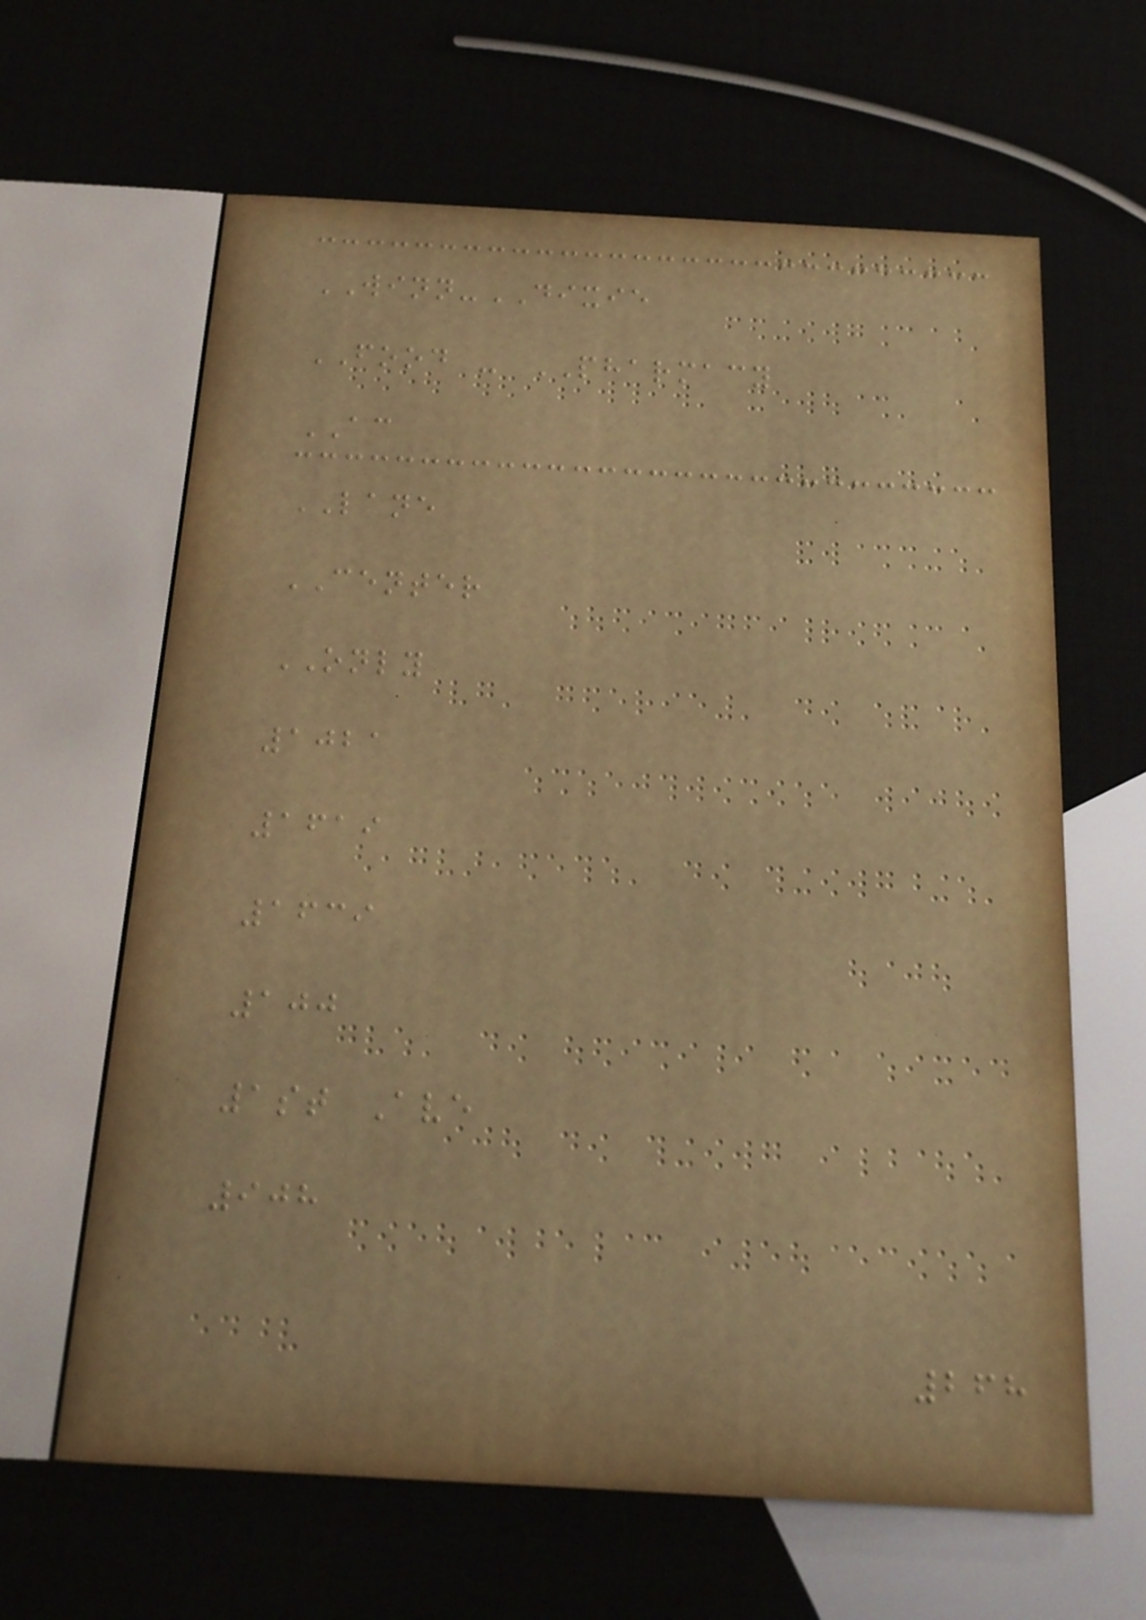WINN-DIXIE
FOOD - PHARMACY
AC
LANE
CENTER
ONLY
1021
1619
1639
100
1st Ave
908
268
